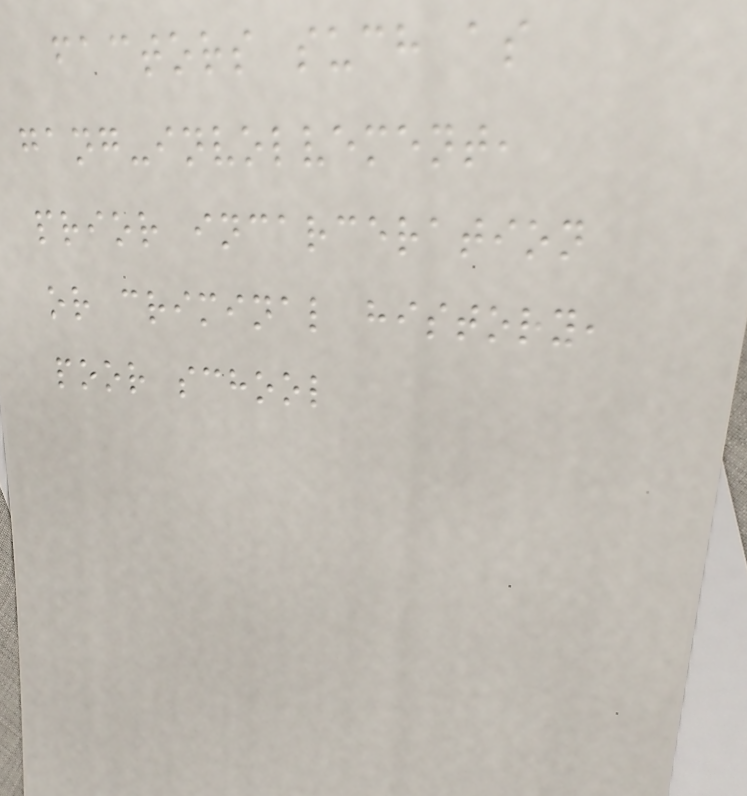factors such as
gang-involvement,
prior incarceration
or criminal history,
poor school
